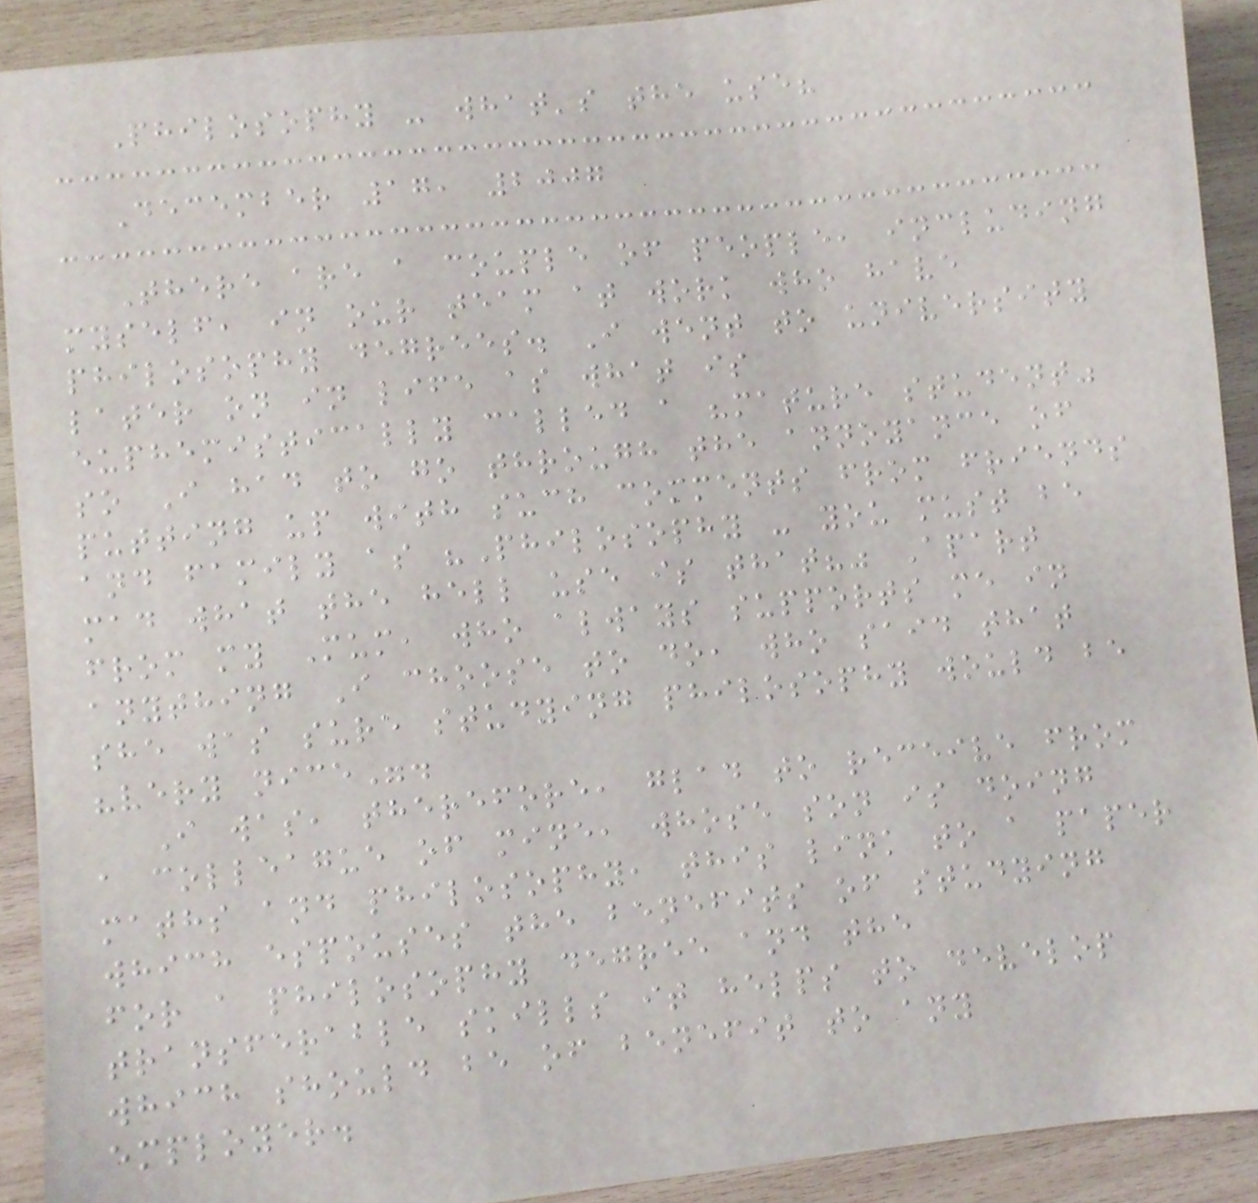Philosophy - what's the use?
December 17, 2007
There are a couple of people, including
myself, in our team at work who have
philosophy degrees. I went to university
later on in life as what is
euphemistically called a "mature student"
so I had to go through the annoyance of
putting up with such comments from friends
and family as "Philosophy - you must be
mad what the hell use is that?" Apart
from my Mum, who always supports me in
anything I choose to do, who said that
she was sure studying philosophy would be
"very nice".
I was, therefore, glad to receive from
a colleague of mine, whose son is doing
maths and philosophy, this link to a paper
which espouses the benefits of studying
for a philosophy degree and the
transferable skills it helps to develop
which should be of benefit to any
employer.
